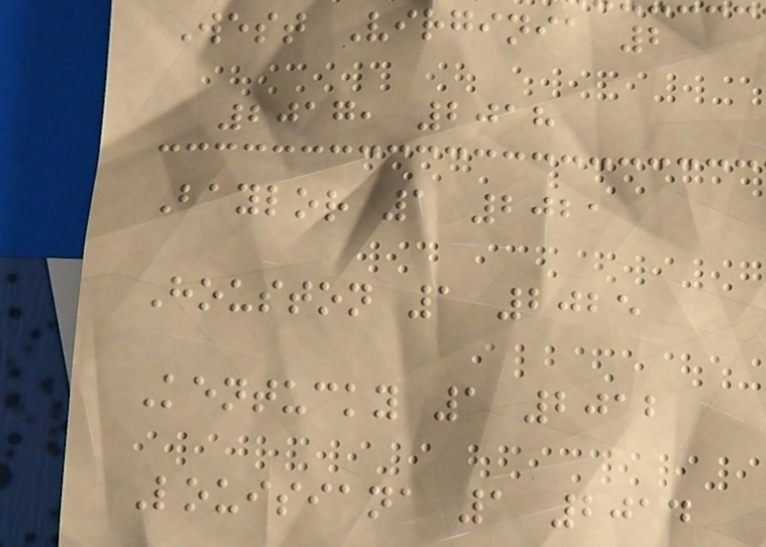West Virginia 2
2017, 2018
Baylor 1 2021
Houston 1 2025
Kentucky 1 2012
Louisiana 1 2014
